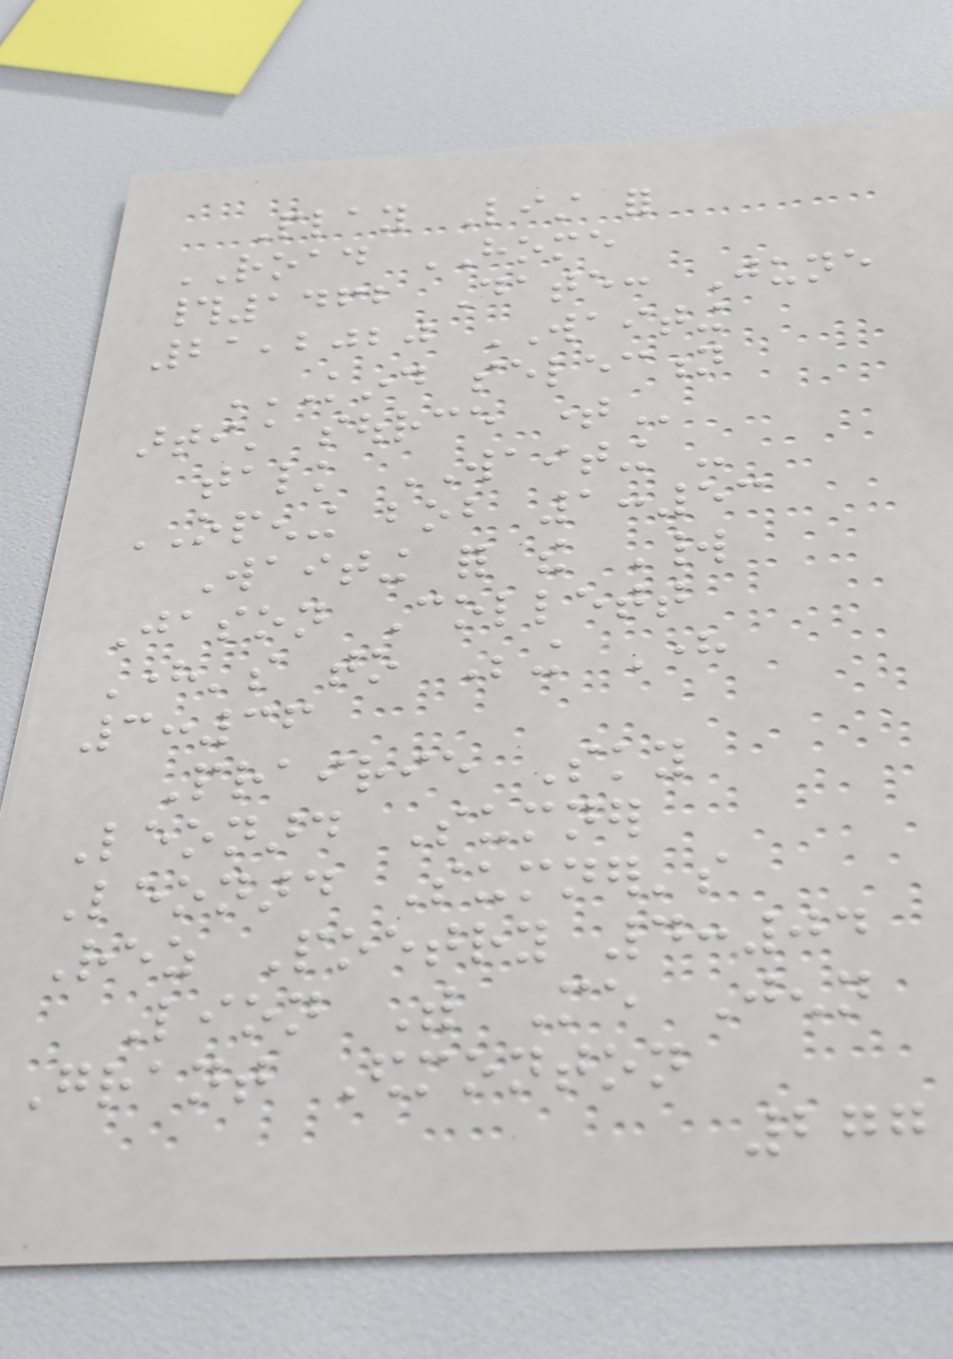Play List for
ROAD HOME
#1462 Date: June
21,2020 WAITING
KIND SELECTION
ARTIST SOURCE TIME
talk WAITING -
OPENING bob 1:53
Waiting for the World
Jason Collett
Here's to Being Here
3:36
Prairie Sky
Leonard Sumner
Leonard Sumner's
Rez Poetry 4:04
Lion With Me Jenn
Grant Edmonton
277
